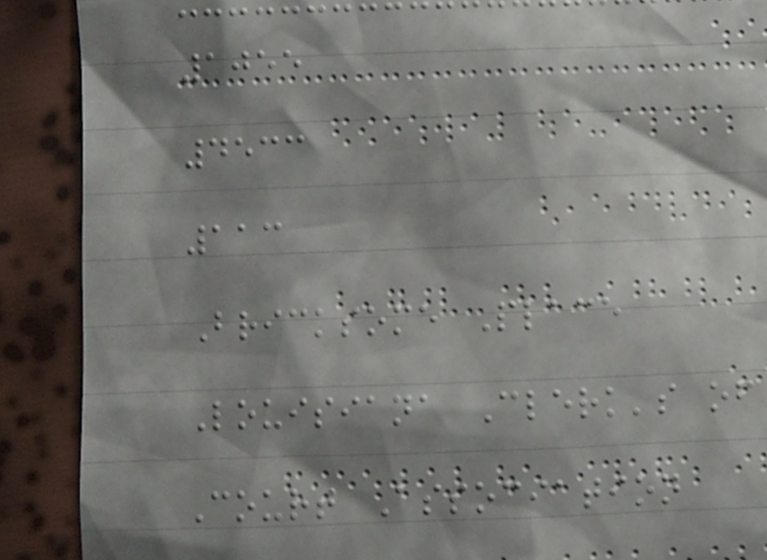1055
4533
113
Bricksome Place
Louisiana Clerk's of
Court Association
